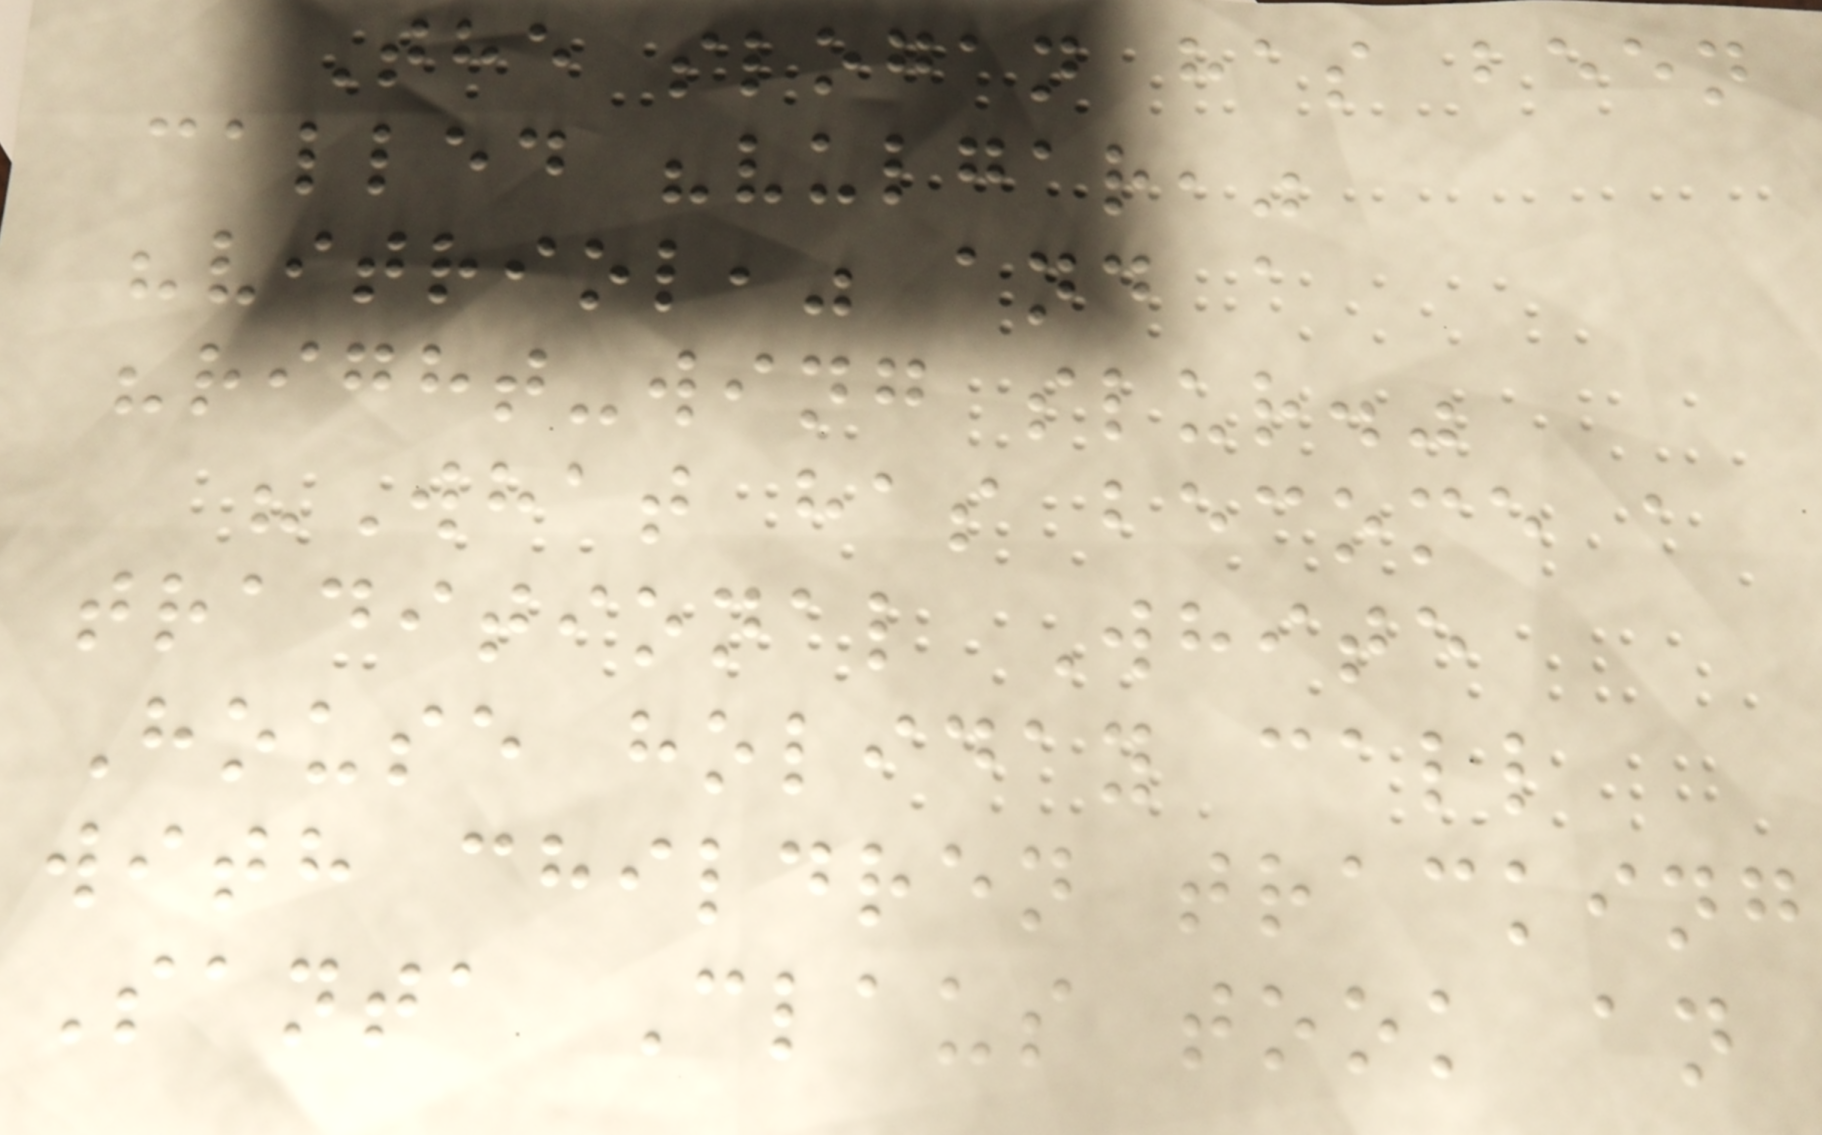The slogan has been
called "vulgar,"
"vitriol," and a
"right-wing slur."
"What has become a
traditional White
House holiday call
with children tracking
Santa Claus took an
